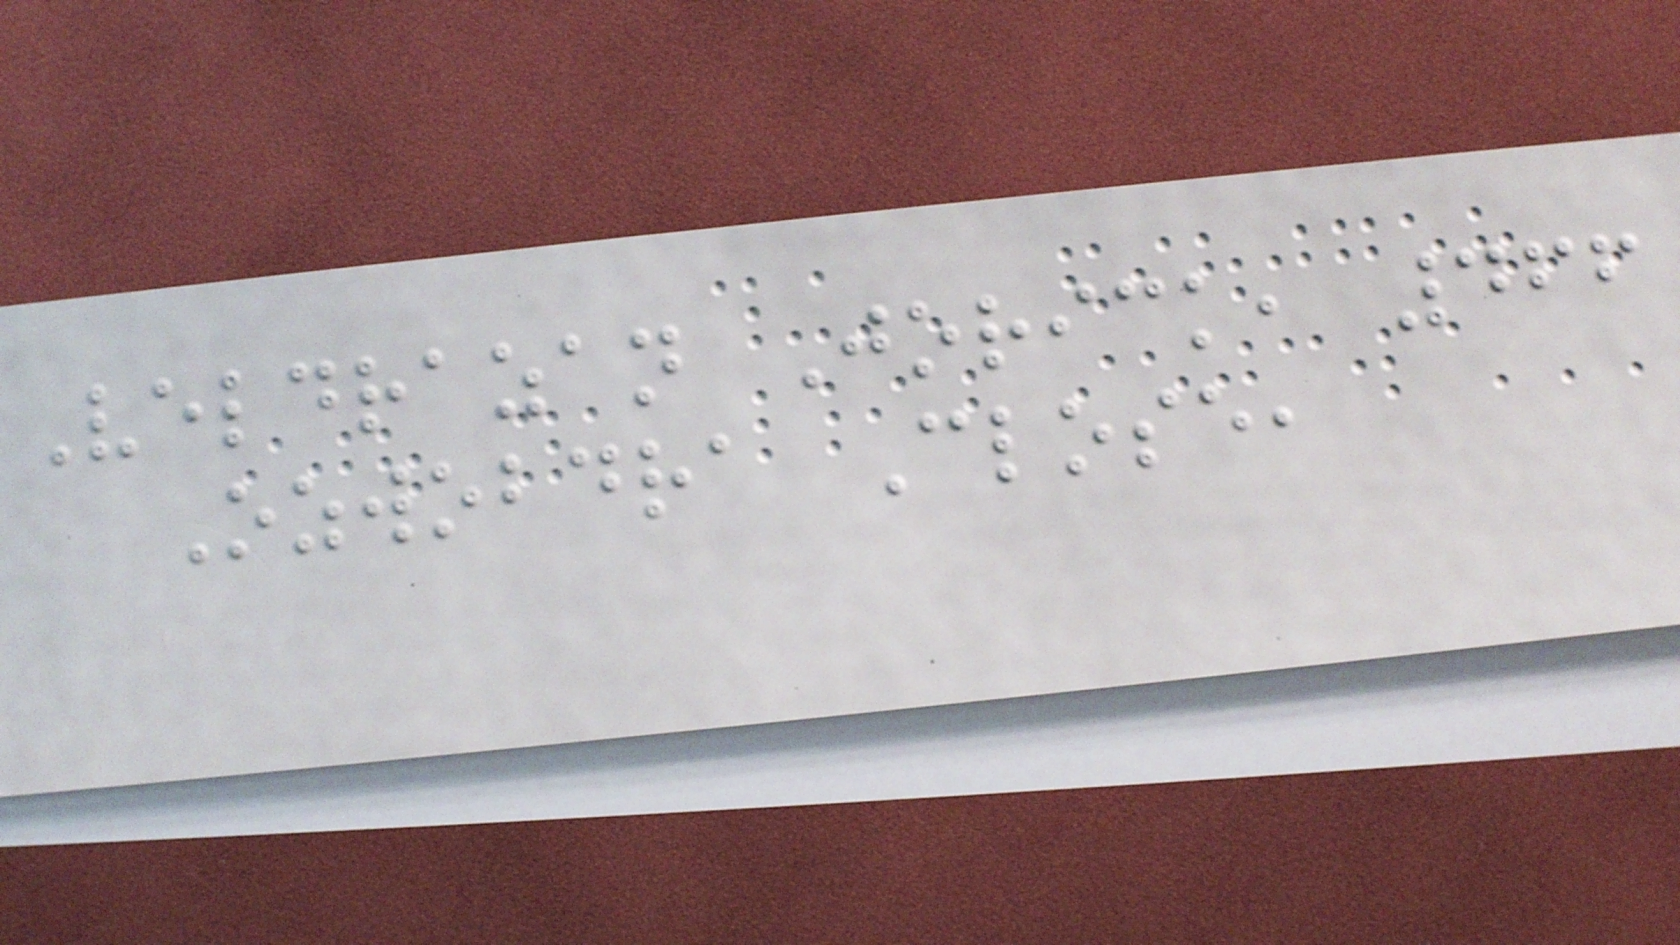Veldrazan Jorick, 466
Ozwobdra Close,
